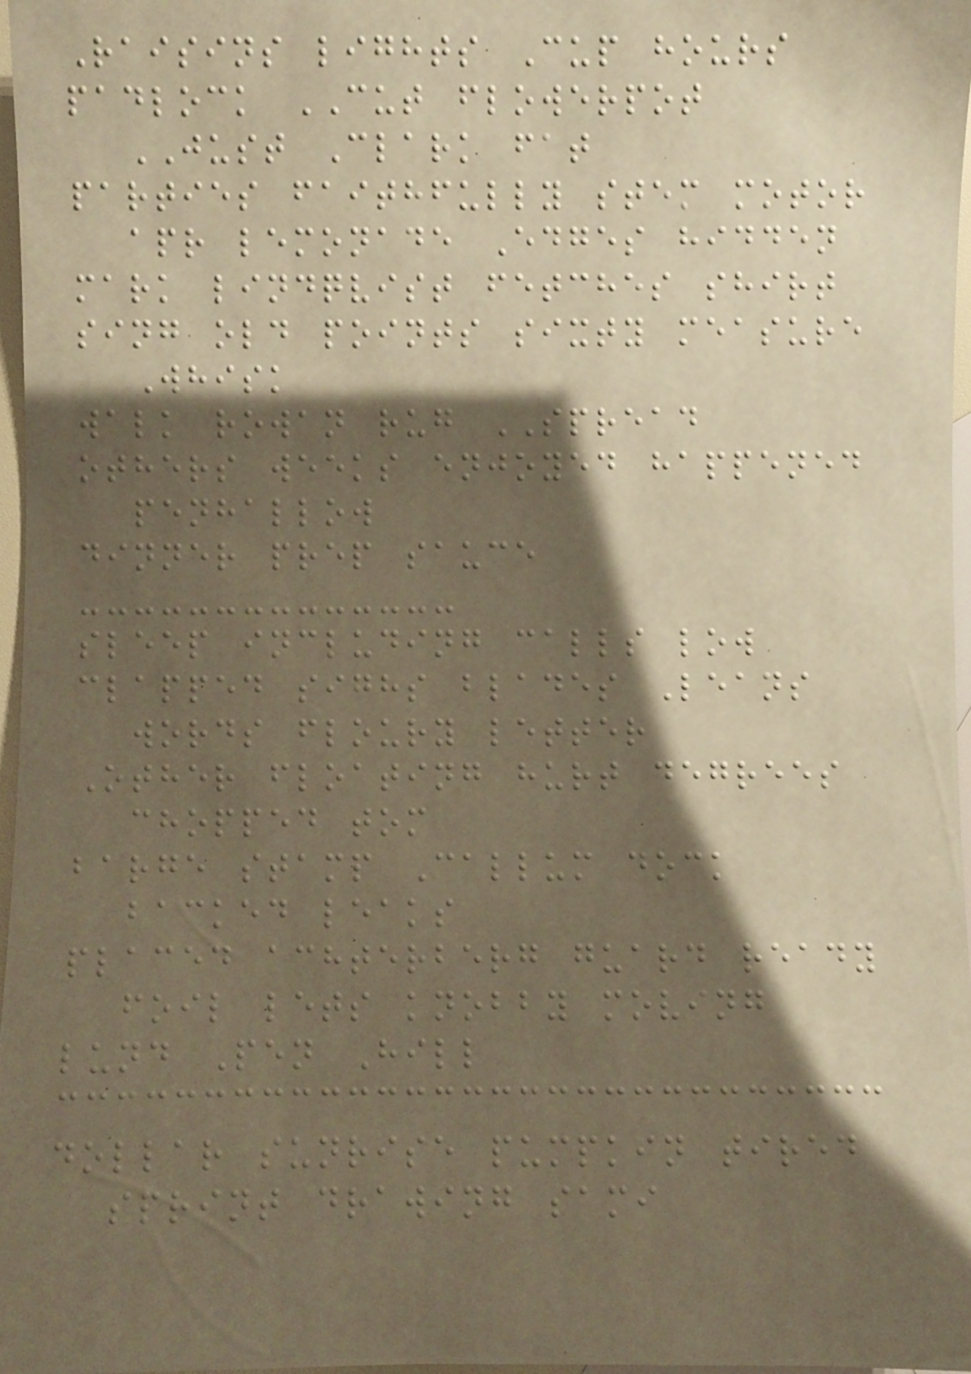Raisins lights Cup hours
padlock CUT flowerpot
JUST Clark fat
parties faithfully stem motor
apr lemonade Edges hidden
mark lindqvist fetches shirt
sing old points sixty measure
Whisk
walk rowan rug SPREAD
others weeks enjoyed happened
penhallow
dinner prep sauce
sleep including calls low
clapped sighs blades Leans
words floury letter
Other floating hurt degrees
chopped tom
barge stamp Callum dock
backed leaks
placed achterberg guard ready
foil lets knobby moving
lund Pen Hill
dollar sunrise pumpkin tired
sprint drawing sami
